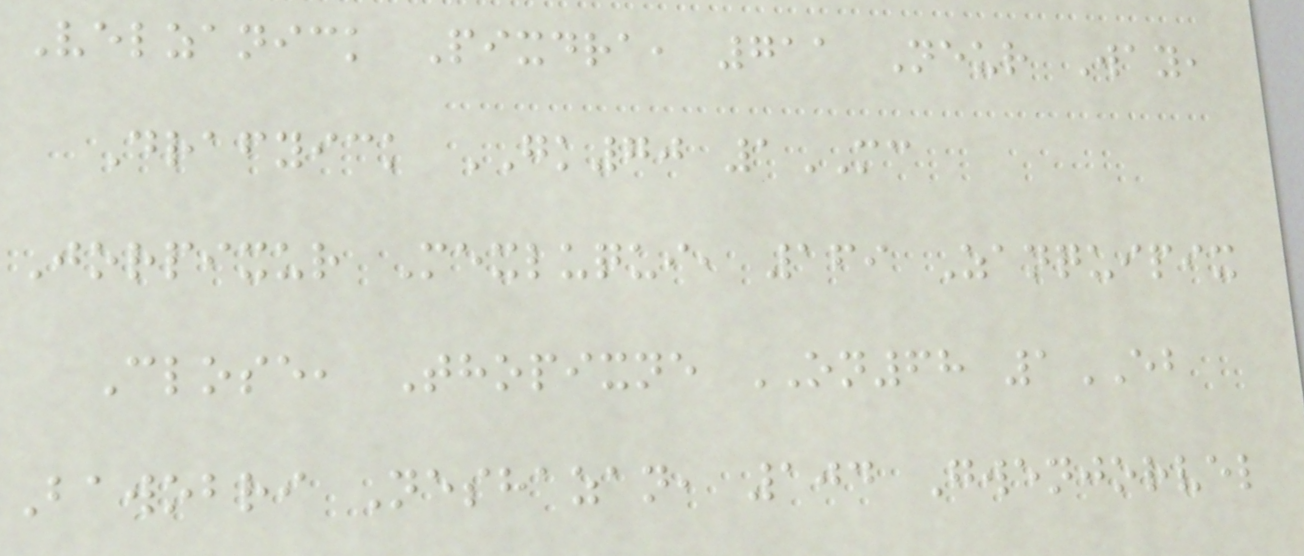Velzanick Pixdra, 711 Neur Way,
Drafyick GK70 1MC
Jorpixur Mexluqui, 169 Zanquipix
Close, Thopixne ON68 1EB
Bawobri Neshazan, 104 Gwenjorvel
